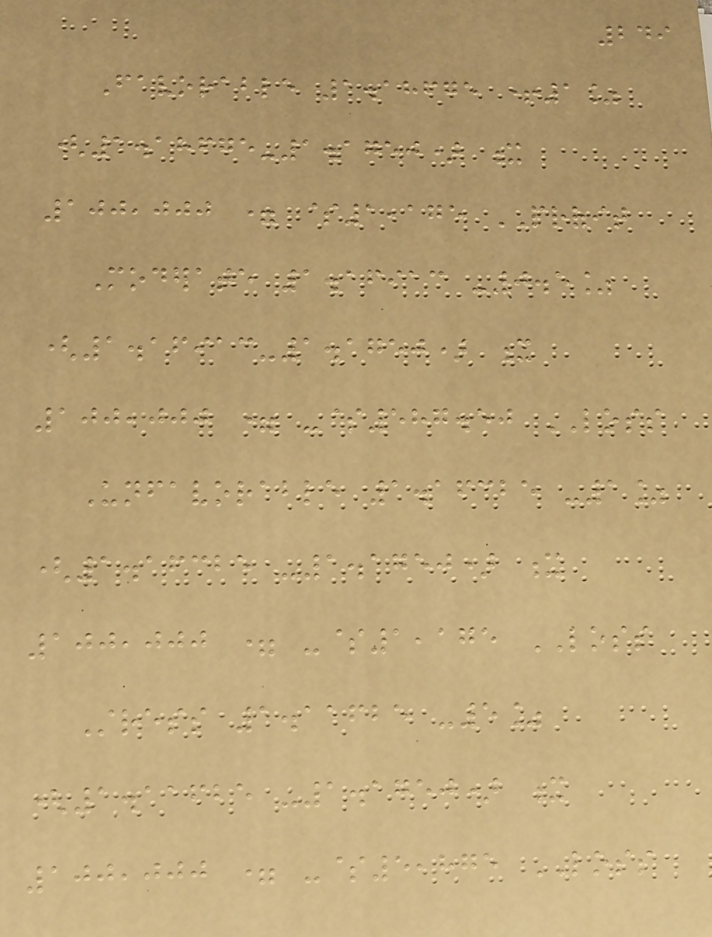249
Favorable 1.18675 +1%
(1.18675-1.1750) x
100,000 = $1,175 PROFIT
Moderate 1.16913 -0.5%
(1.16913-1.1750) x
100,000 = -$587.50 LOSS
Unfavorable 1.16325 -1%
(1.16325 -1.1750) x
100,000 = -$1,175 LOSS
Stress 1.11625 -5%
(1.11625 -1.1750) x
100,000 = -$5,875 LOSS
